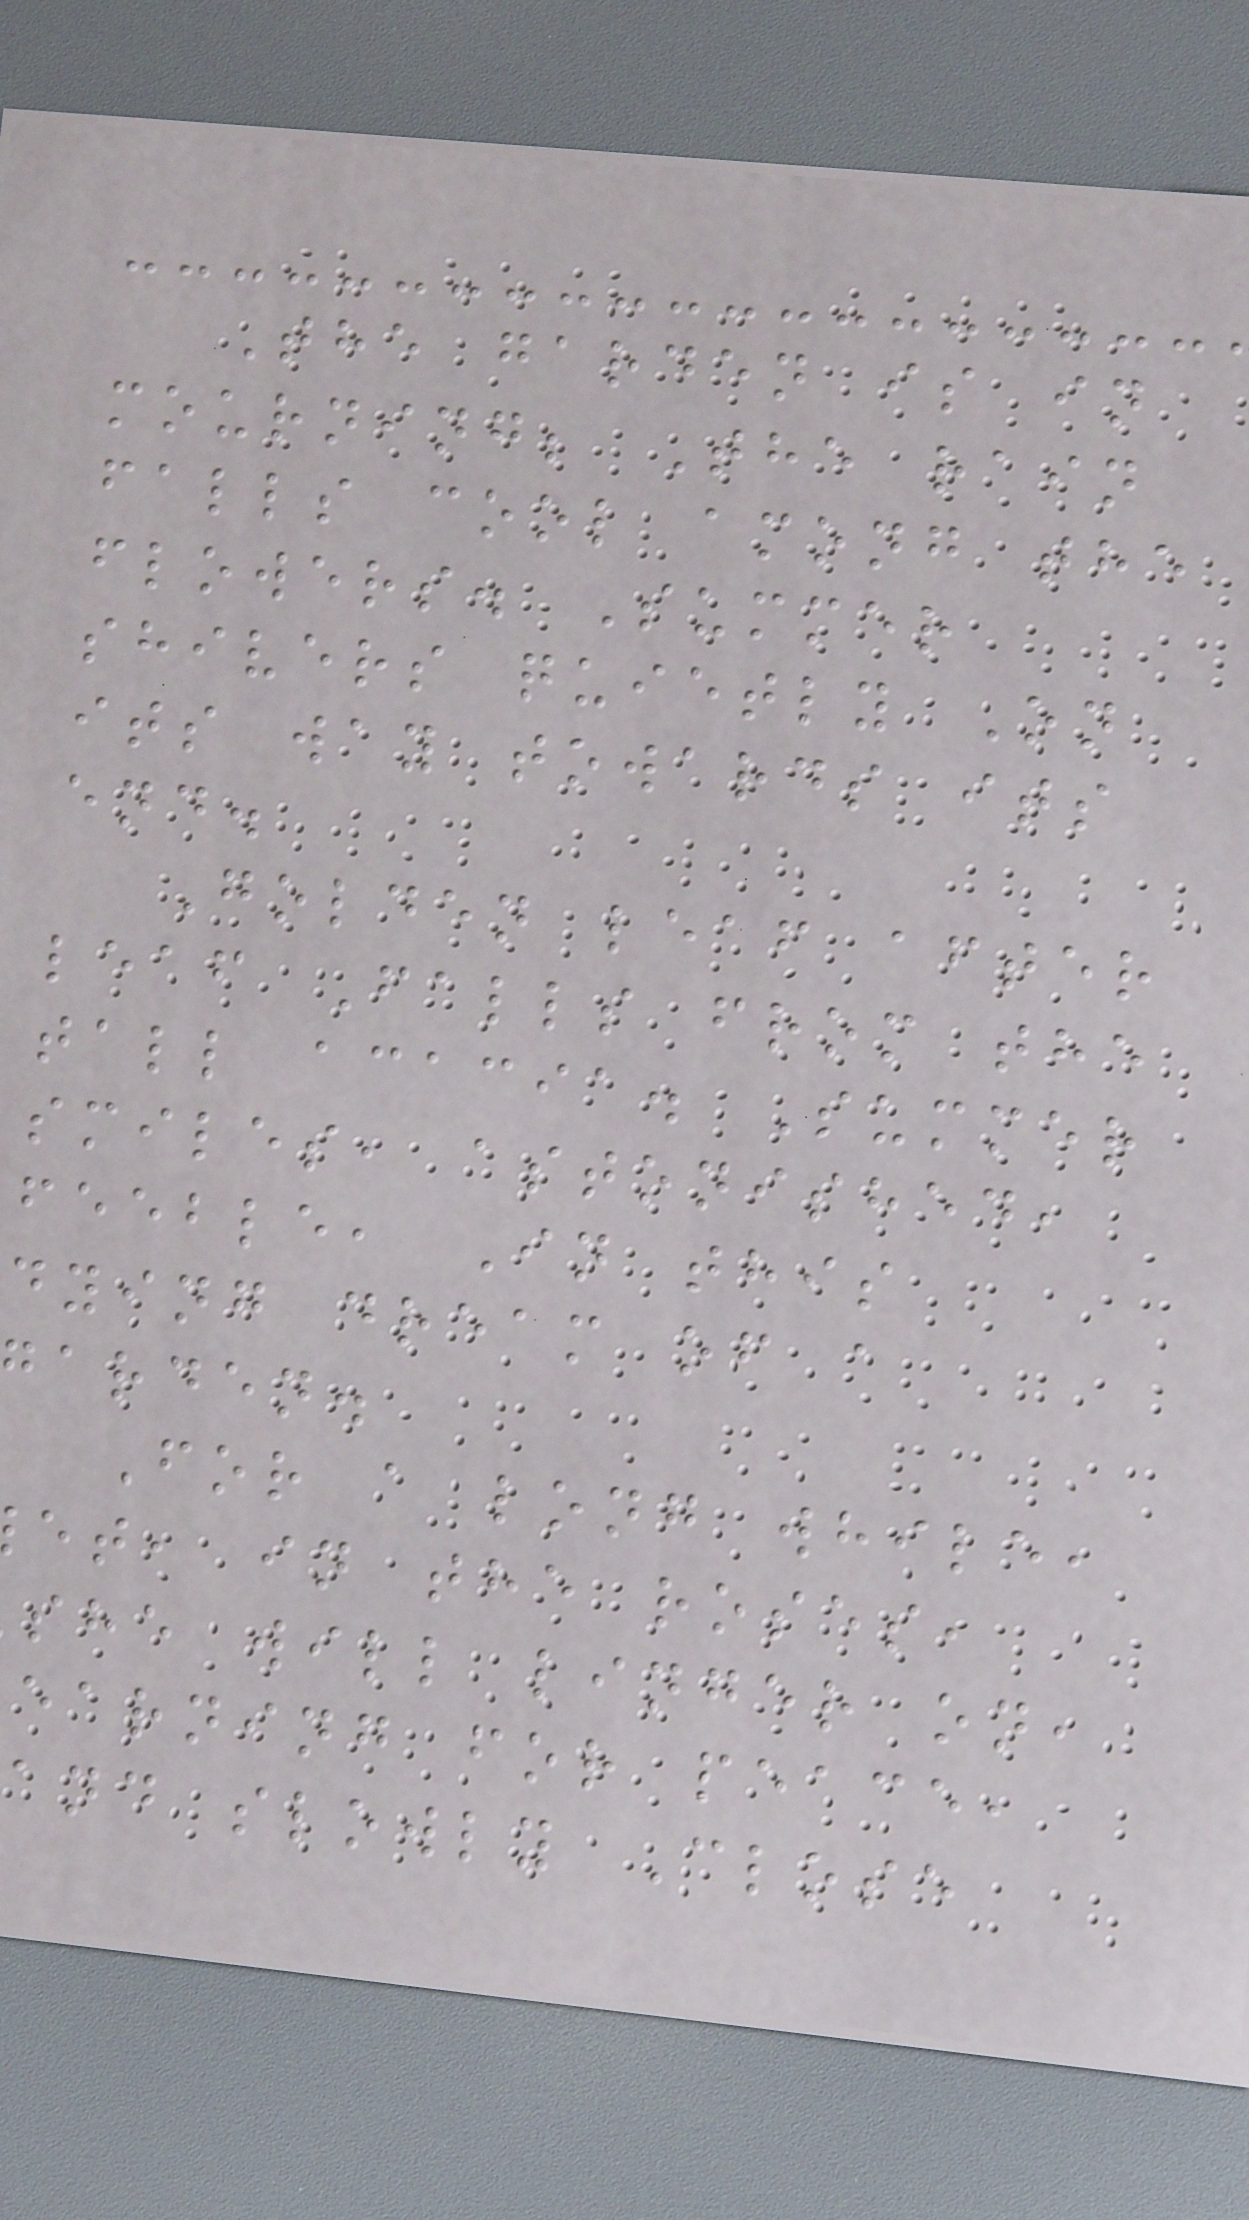The garden is in
mourning; The rain
falls cool among the
flowers. Summer
shivers quietly On
its way towards its
end.
Golden leaf after
leaf Falls from the
tall acacia. Summer
smiles, astonished,
feeble, In this
dying dream of a
arden.
For a long while,
et, in the roses,
she will linger on,
earning for peace,
and slowly Close
